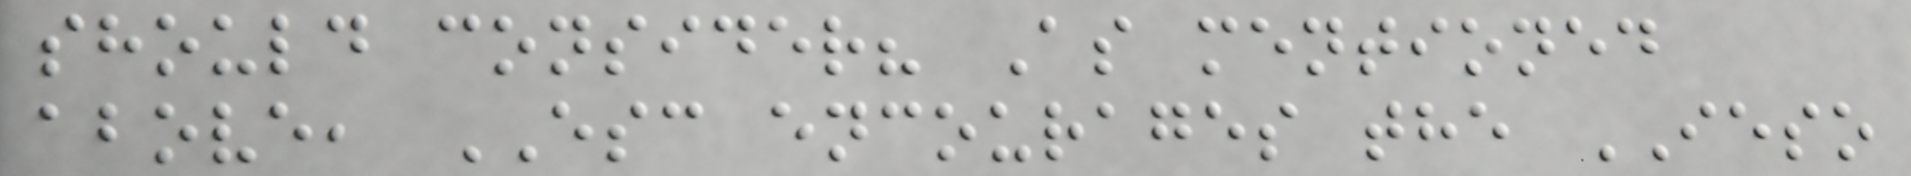should consider? As mentioned
above, ESC encourages the IESO
